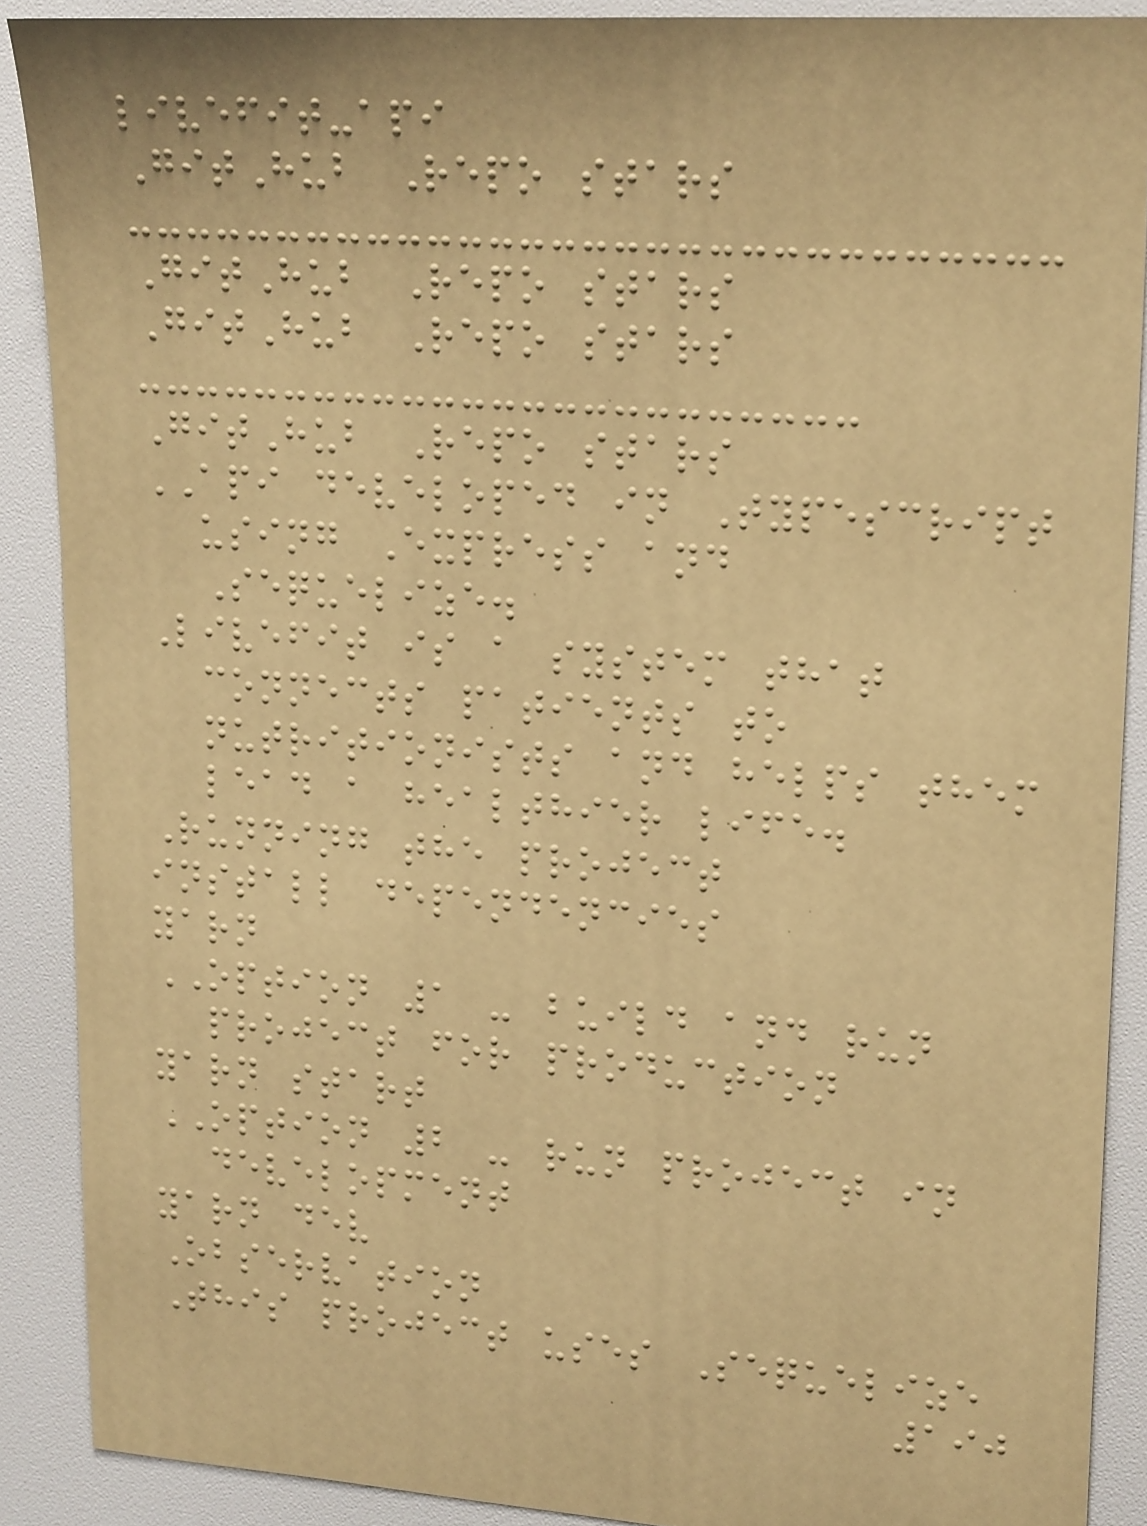livefit-api
GitHub Repo stars
GitHub Repo stars
GitHub Repo stars
GitHub Repo stars
API developed in Typescript
using Express and
Sequelize.
Livefit is a system that
connects patients to
nutritionists and helps them
lead a healthier life.
Running the project
install dependencies
yarn
OPTION 1 - build and run
project for production
yarn start
OPTION 2 - run project in
development
yarn dev
Observation
This project uses Sequelize
190
